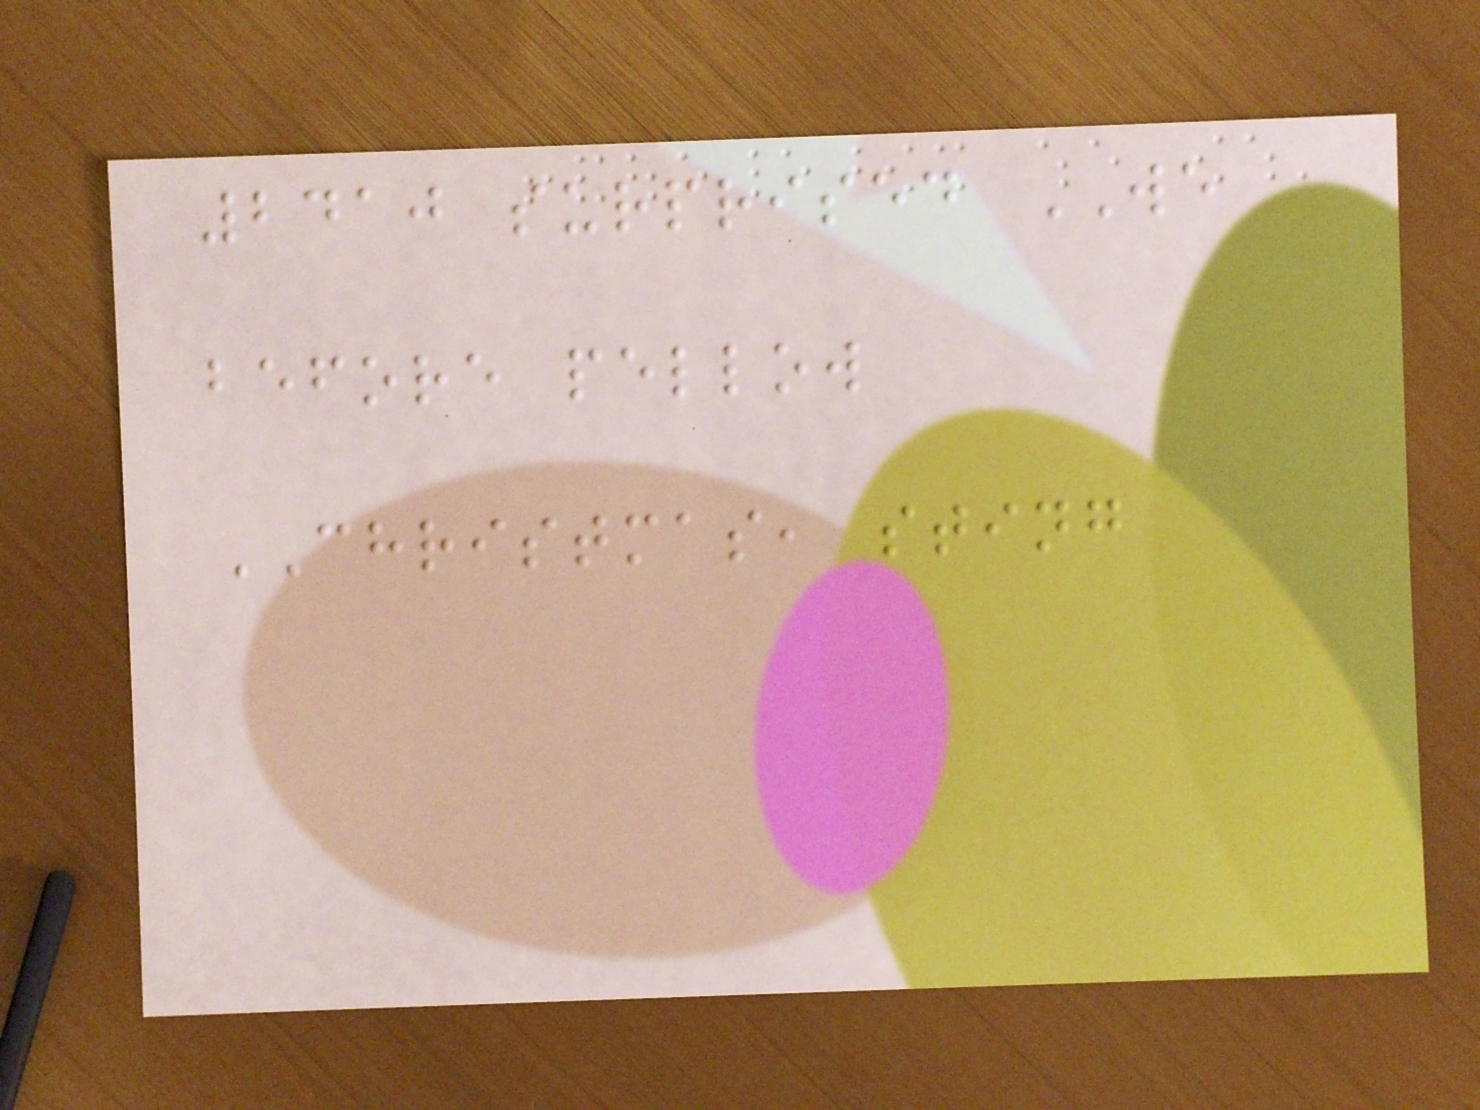2410 surprised WE
before pellow
CHRISTMAS, sting
